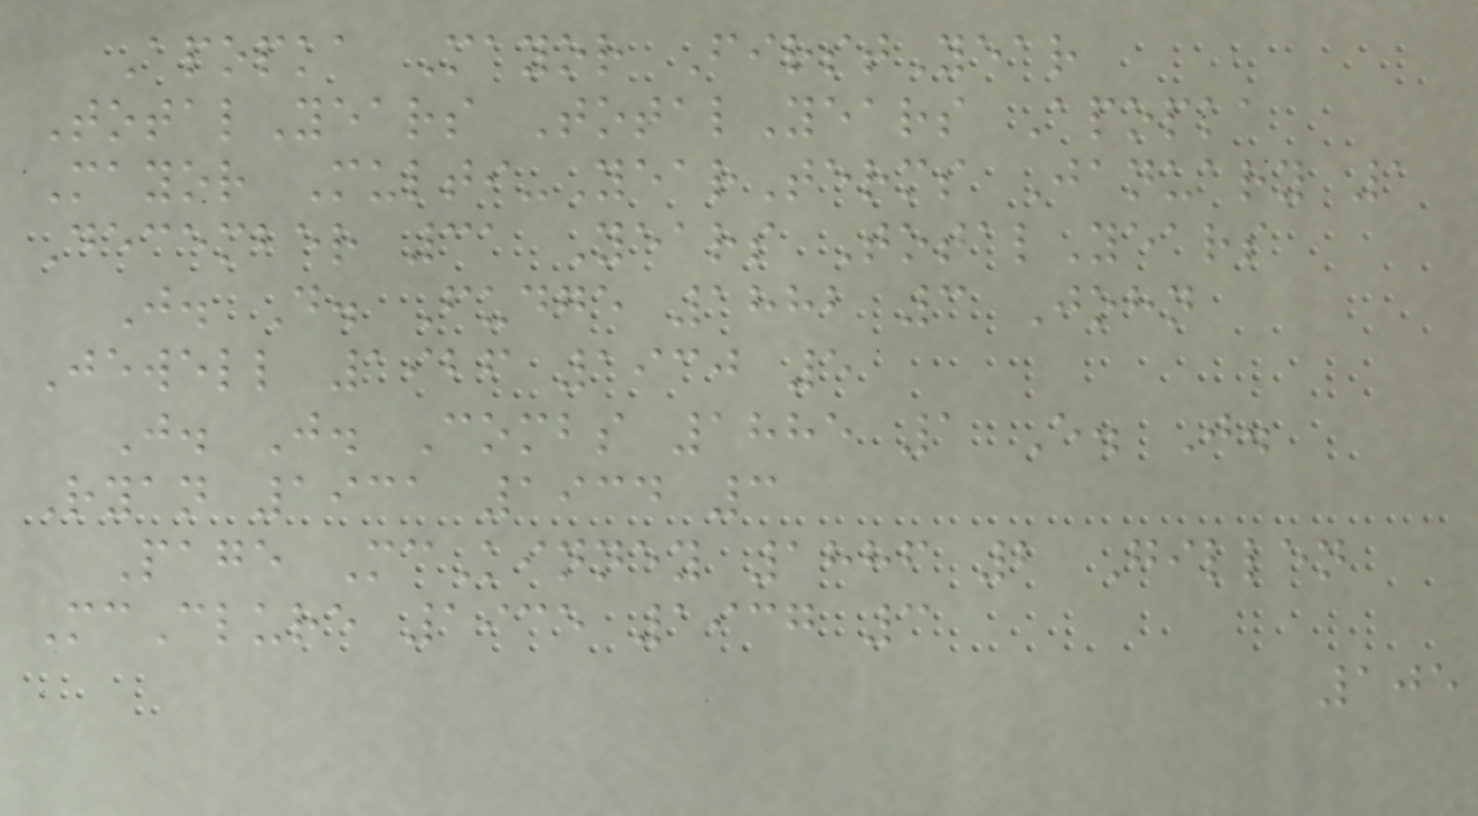Apopka Mayor FirstYear
TotalYears TotalYears Apopka
Mayor Multi-YearTerms January 1
December 31 Years TotalYears
J. D. Fudge 1882 3 John
Jewell 1926 1930 5
J. J. Combs 1885 1 E. J.
Ryan 1931 1934 3
Page McKinney 1886 2 Gillen
McClure 1935 1937 3
105
